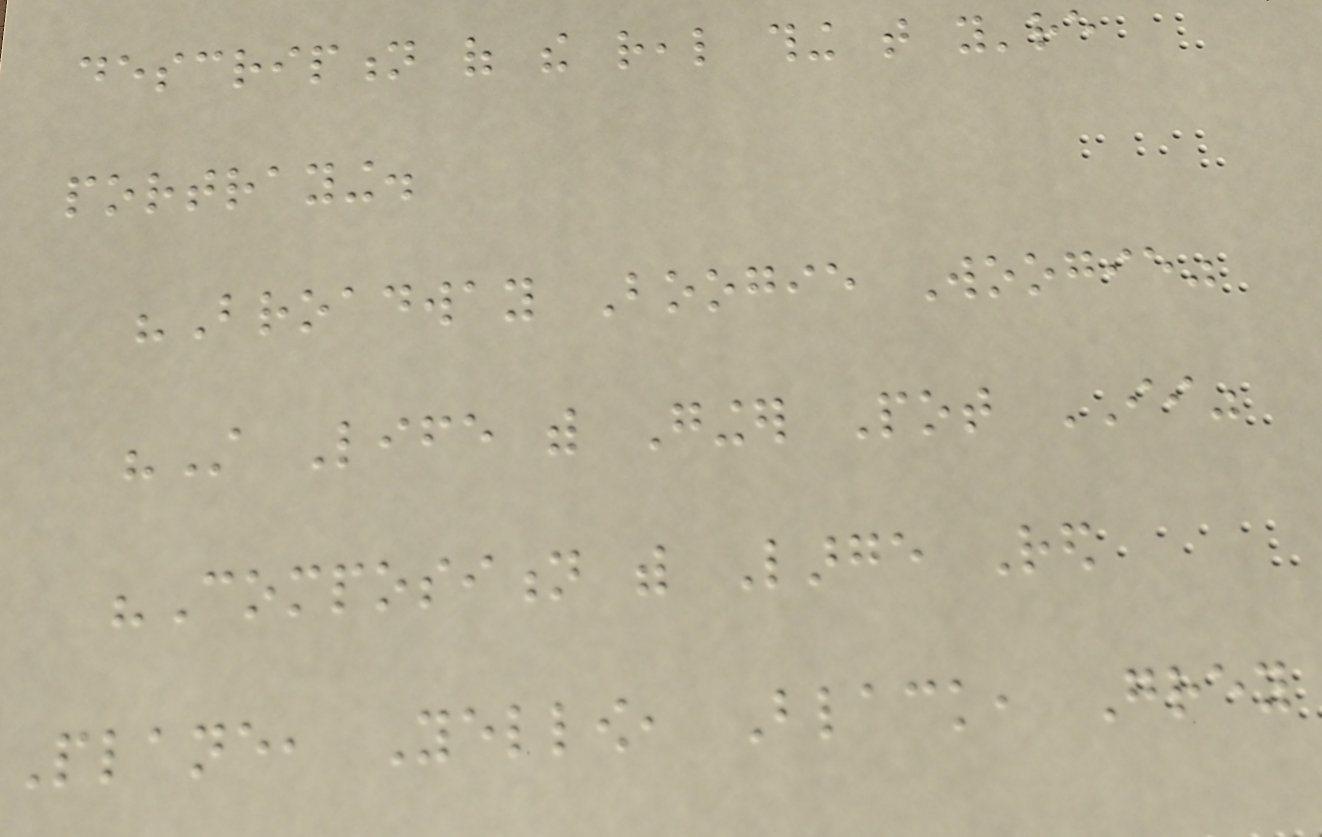description of the real thing that you're
portraying.
"Broadway Boogie Woogie"
"Still Life with Ginger Pot II"
"Composition with Large Red
Plane, Yellow, Black, Grey
